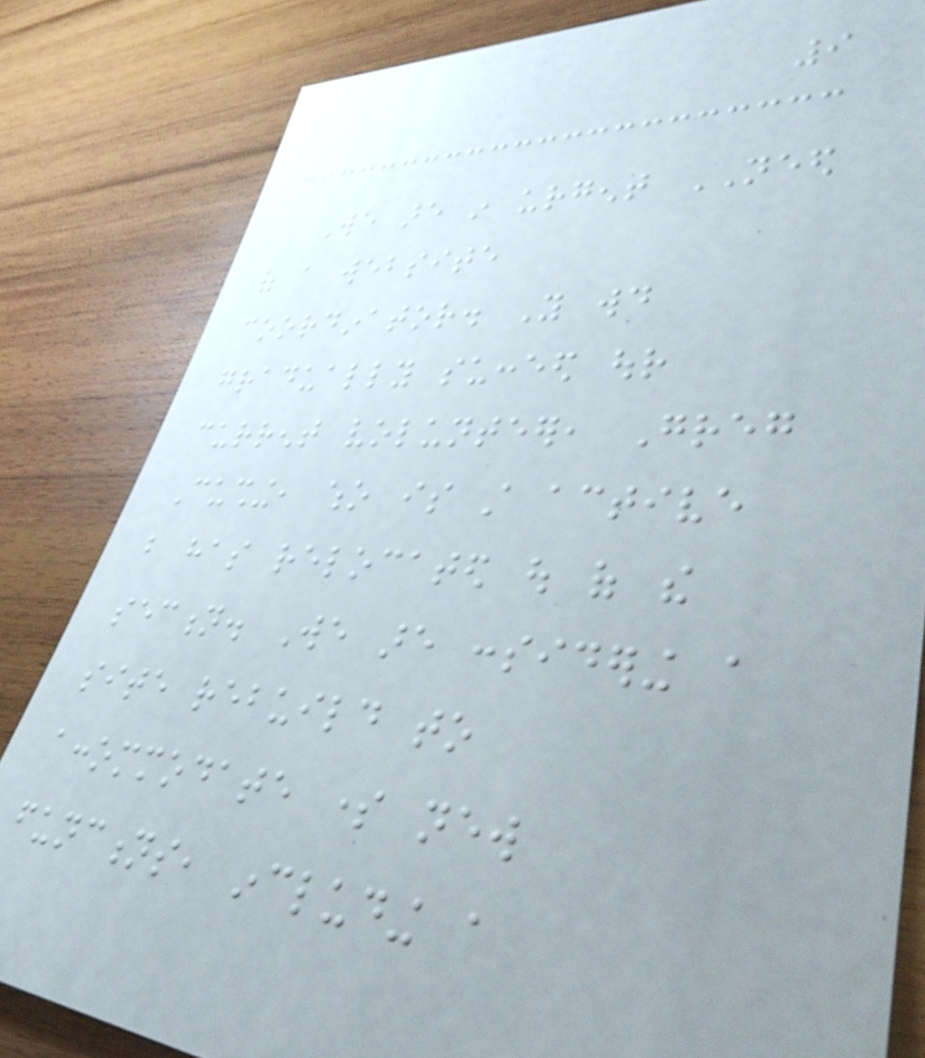9
We are in urgent NEED
of a website
coordinator. You would
gradually succeed our
current volunteer, Greg
Cushing, who is still active
but has relocated out of the
section. We are considering a
site rebuild to
accommodate some new
functions, including a
